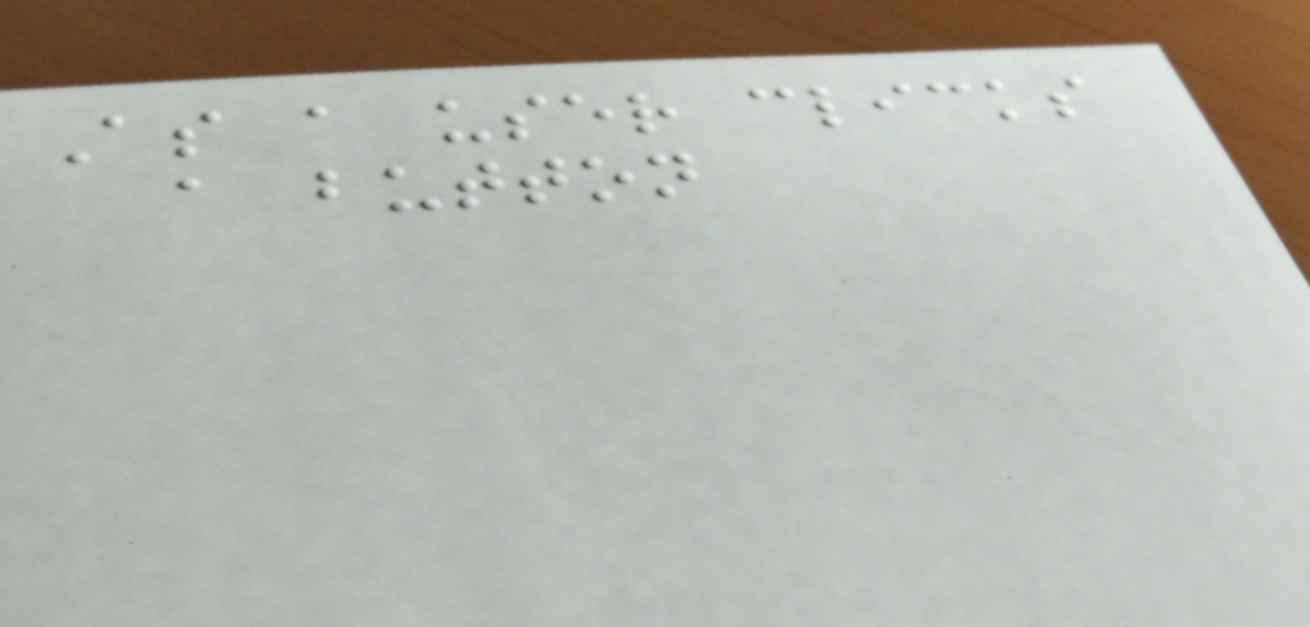As a user clicks
a button
